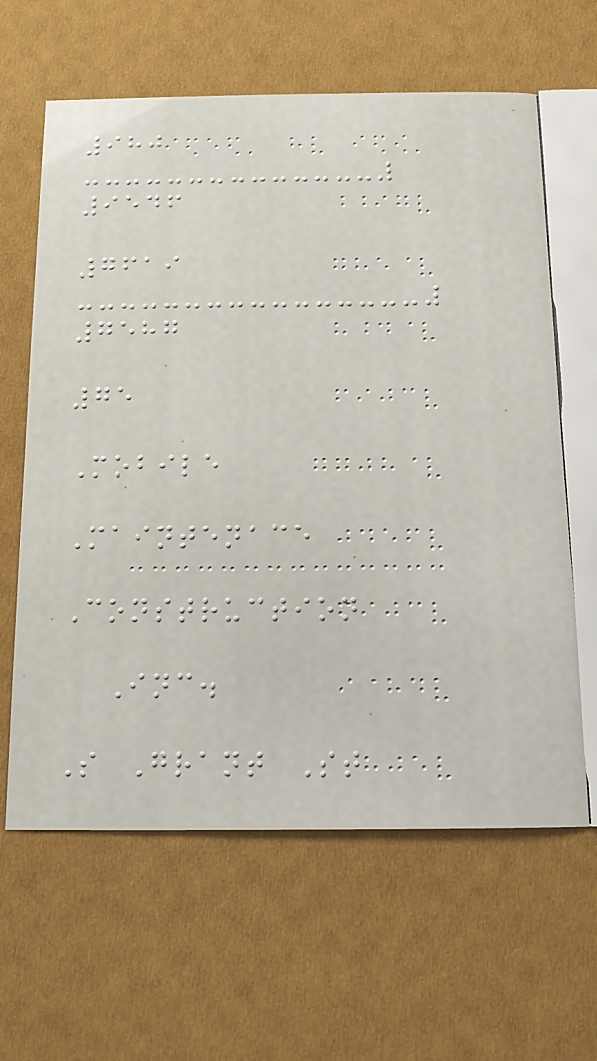980
9546
7619
7587
75
Mobile
Maintenace
Construction
Inc.
S Grant St
